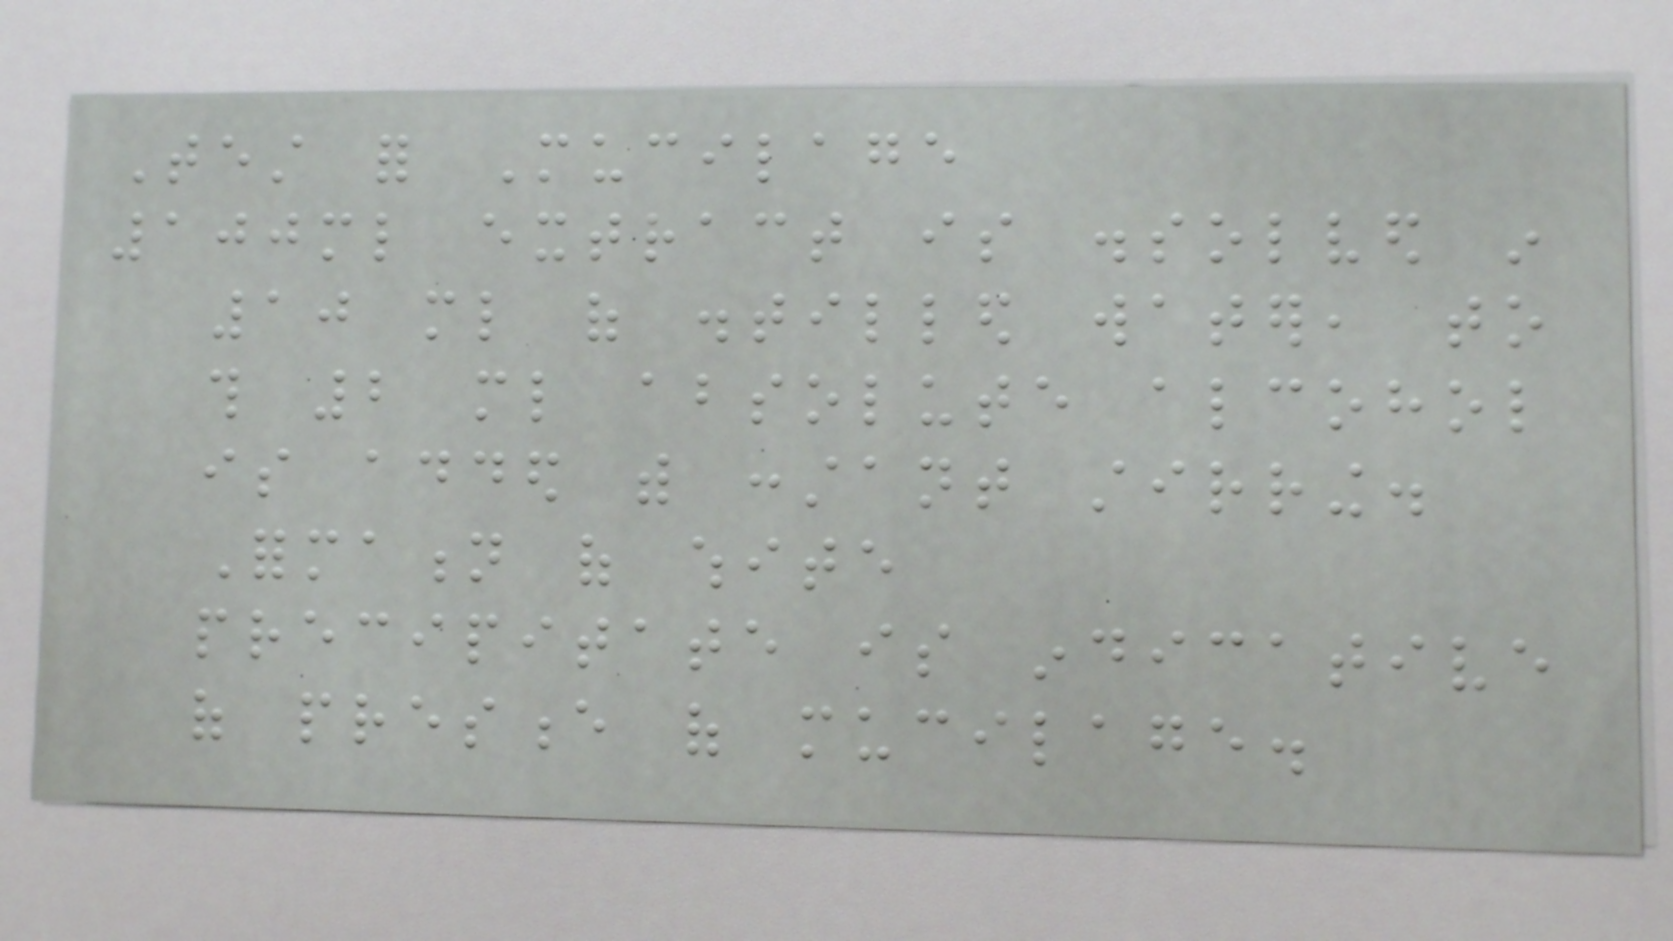Test for Mucilage
100ml extract is dissolved in
10 ml of distilled water, to
this 2 ml absolute alcohol
is added with constant stirring.
Formation of white
precipitate is indicative
of presence of mucilage.
